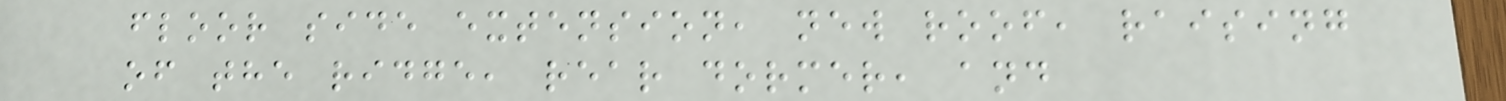floor side extension, new roof, raising
of the ridge, rear dormer, and
